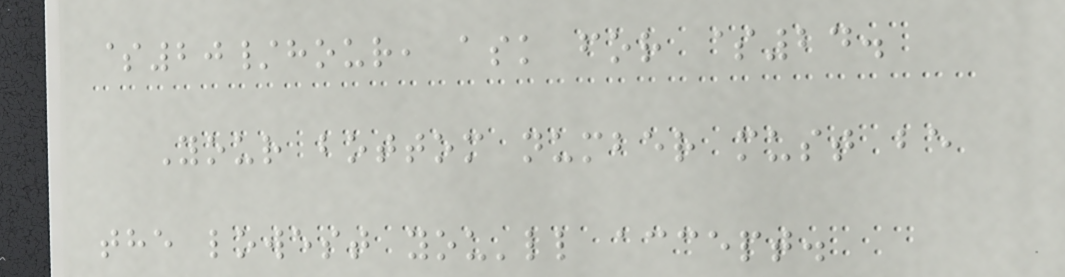$20/hour, ask for $24.
Your bottom number must be
the lowest you'll accept.
